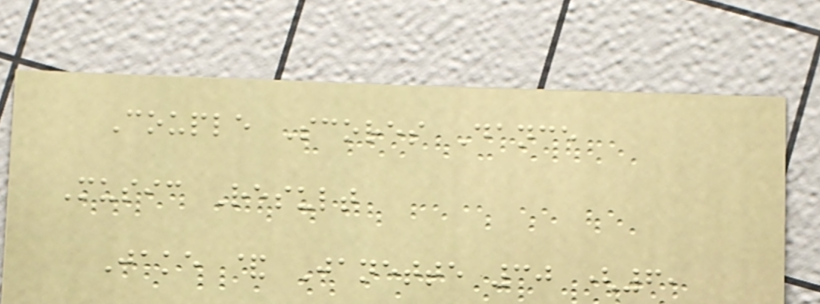Couple Scores Dance
Music Result
Jake & Janette 30 (6,
